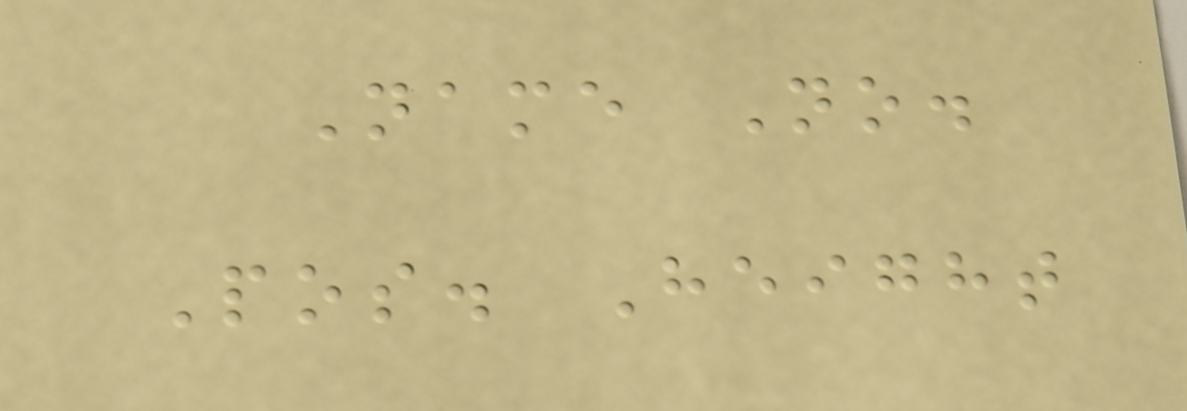Name No.
Pos. Height
